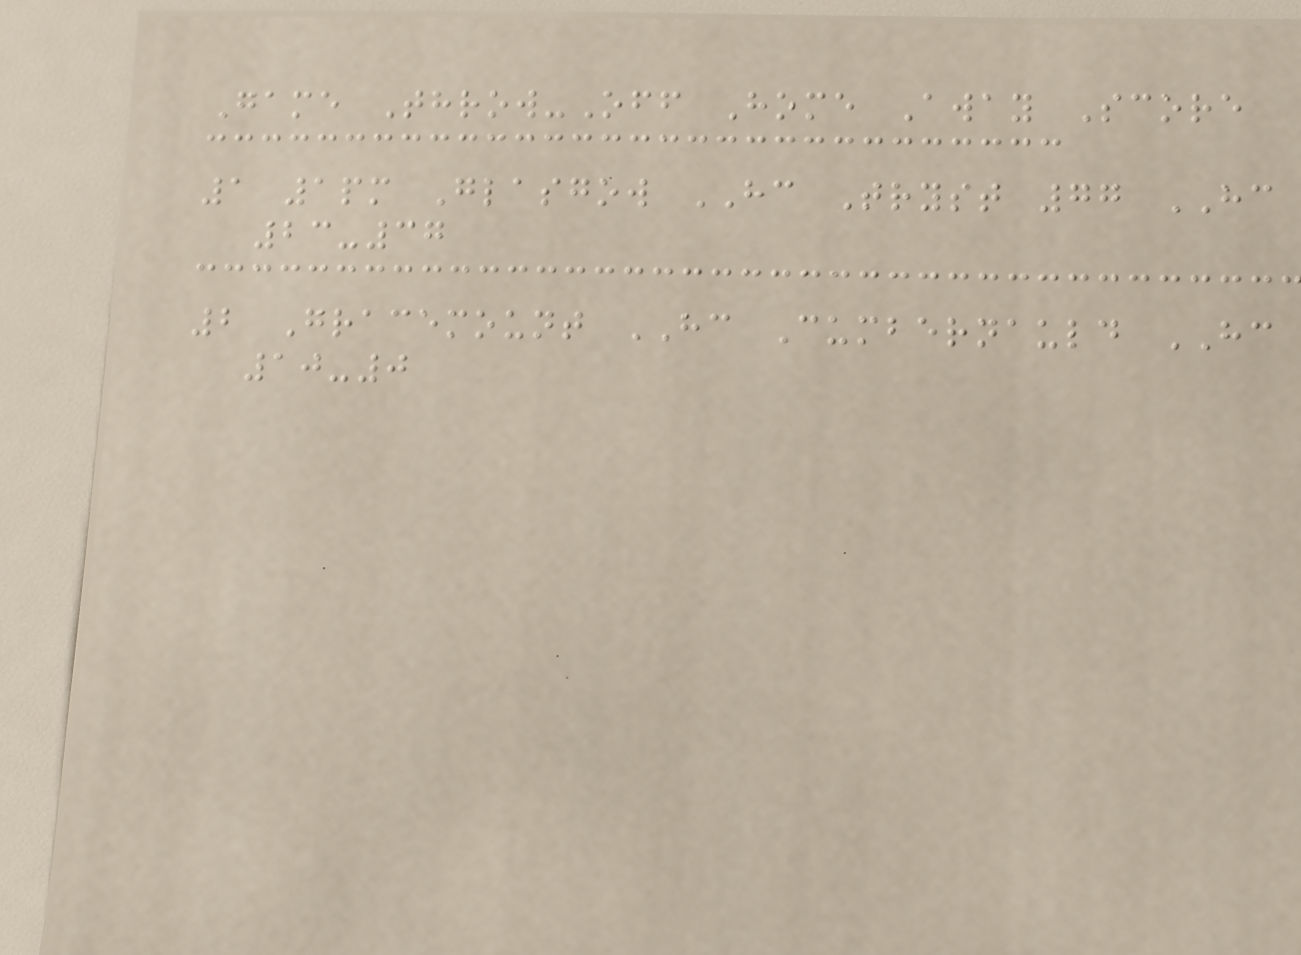Game Throw-Off Home Away Score
1 1pm Glasgow HC Tryst 77 HC
23-37
2 Gracemount HC Cumbernauld HC
10-0
